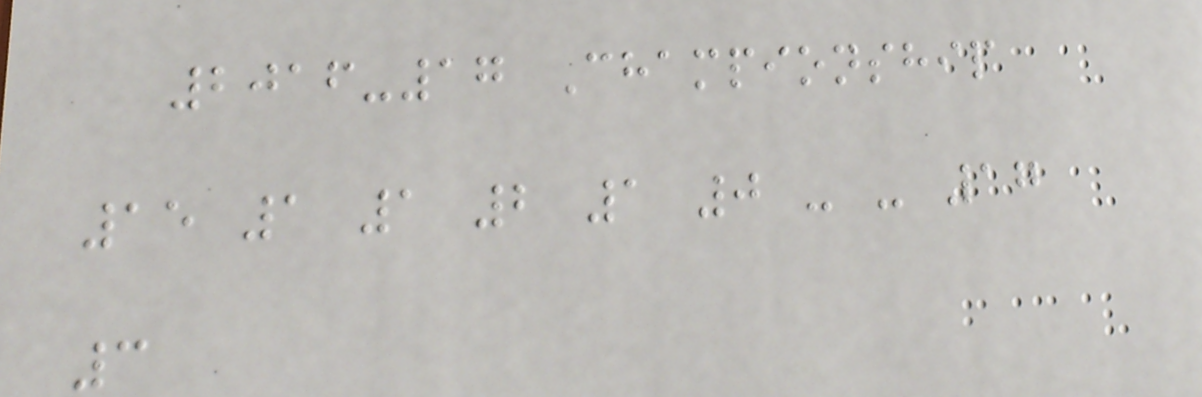2016-17 Championship
15 1 1 2 1 0 - - 17
3
